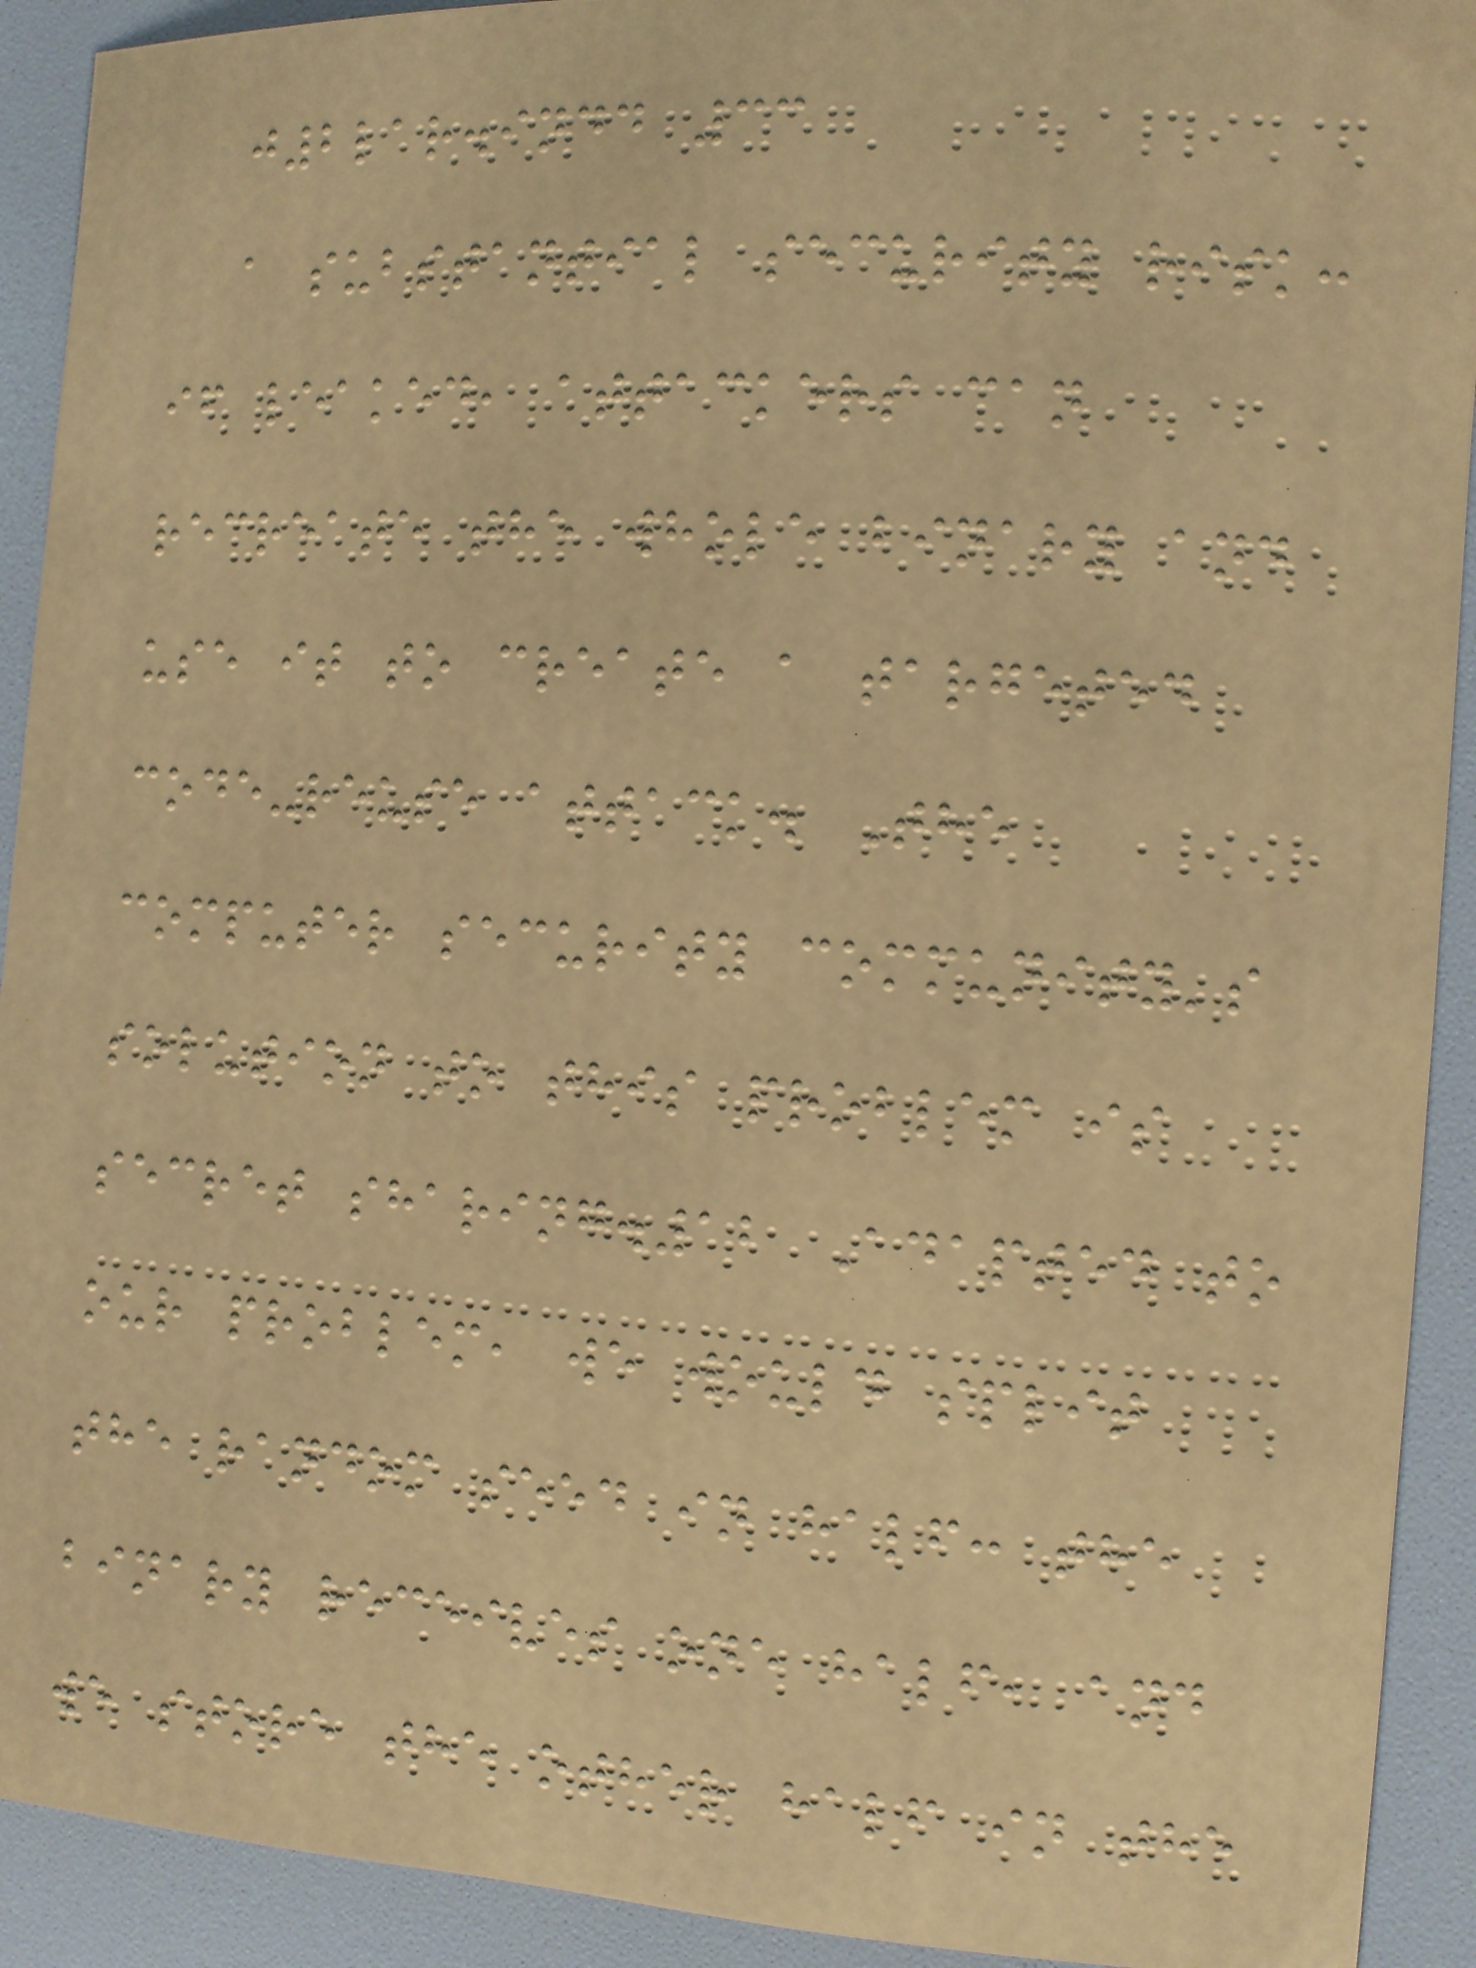j2lar.indd 33
a substantial security risk:
if leaked, attackers can
recreate the whole binary and
use it to create a targeted
code-reuse attack. The
computer security community's
solution to this problem is
secret sharing.12 Adapted to
our problem, we would split
the random seed in half: the
binary receives one half, and
we store the other half in the
